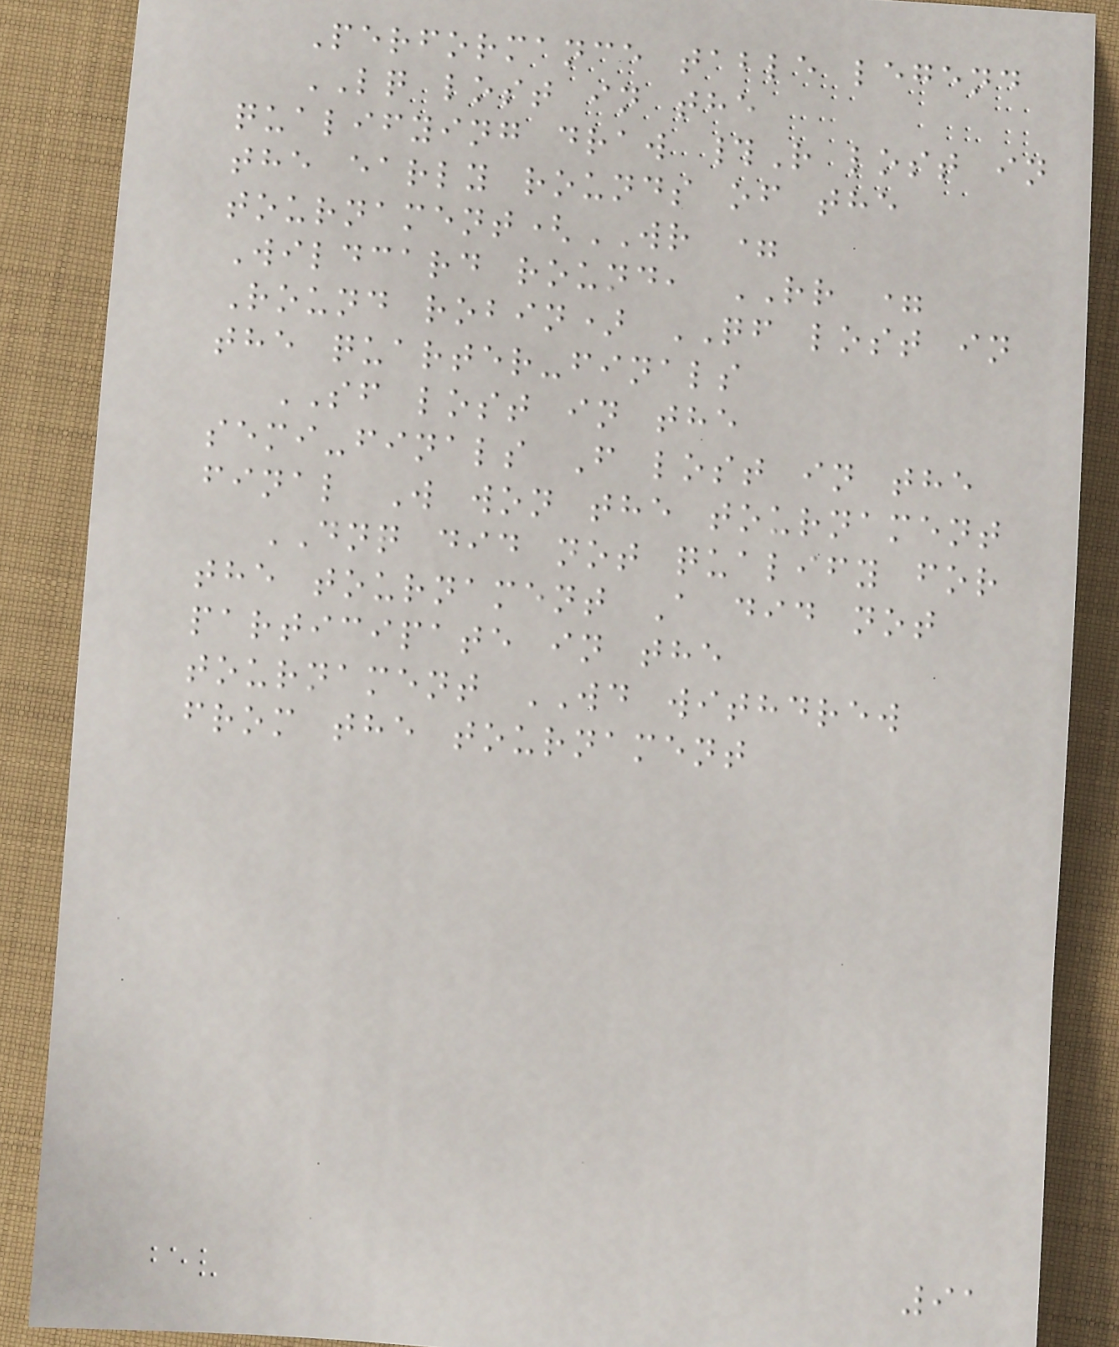Performance table legend
LQ lost in the
qualifying draw #R lost in
the early rounds of the
tournament(WR =
Wildcard round, RR =
Round robin) QF lost in
the quarter-finals
SF lost in the
semi-finals F lost in the
final W won the tournament
DNQ did not qualify for
the tournament A did not
participate in the
tournament WD withdrew
from the tournament
91
